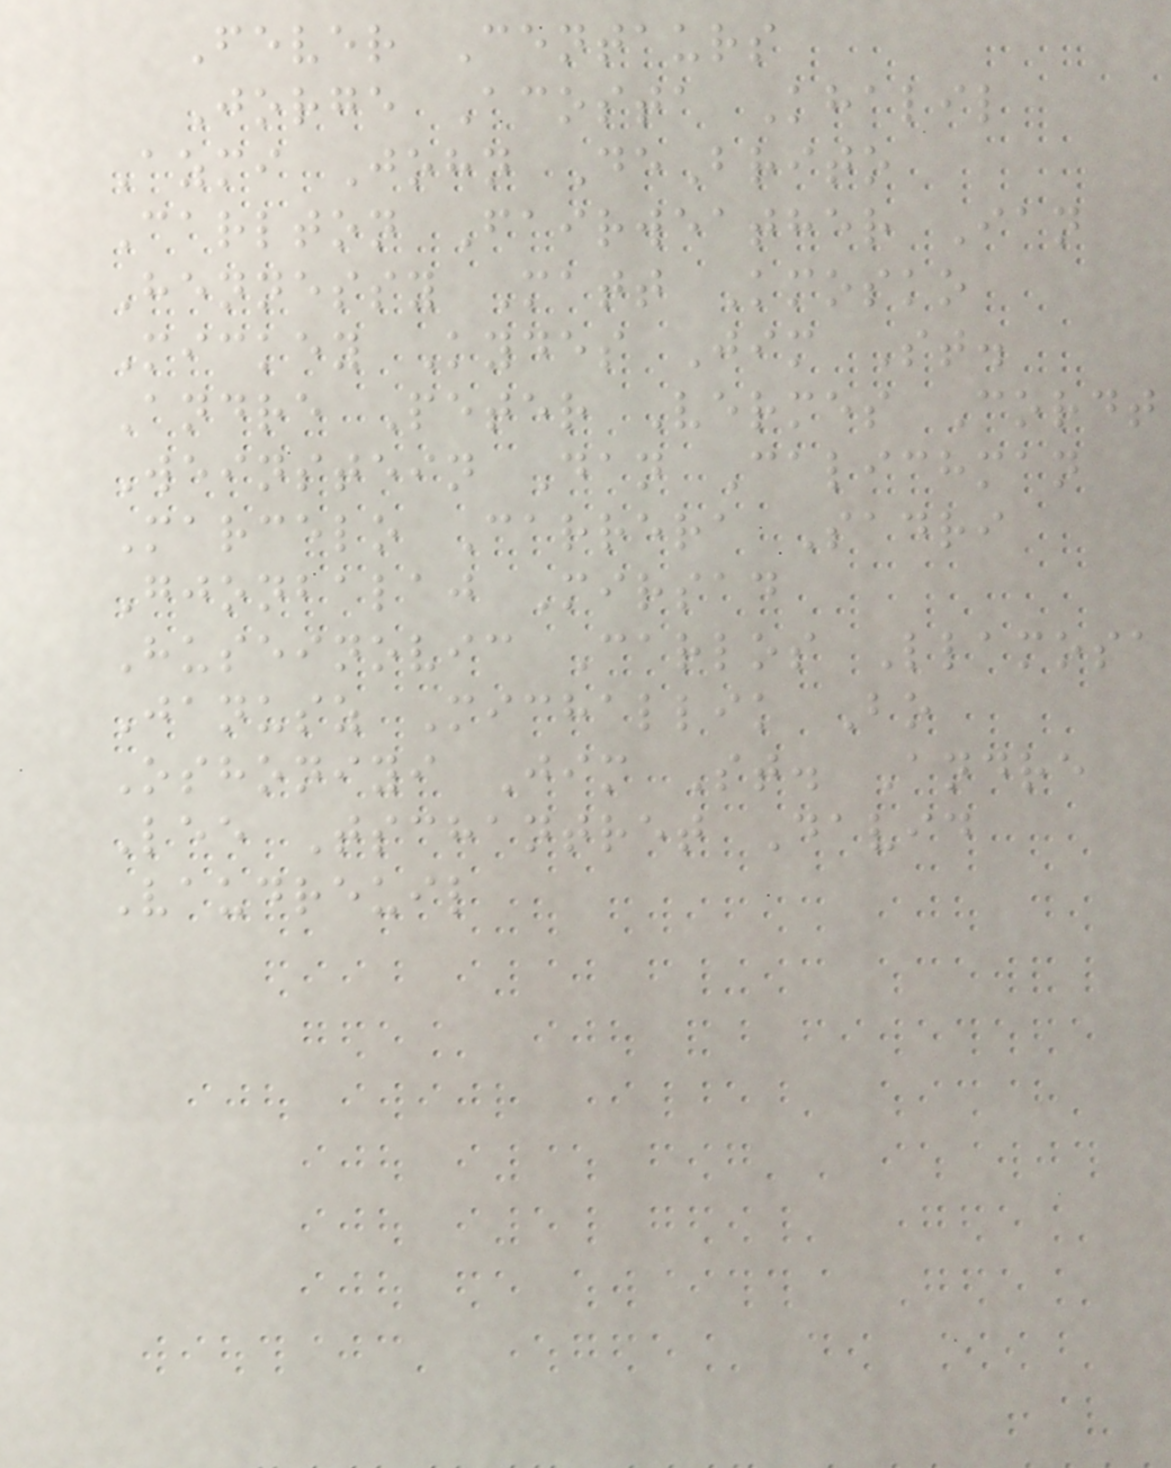Fever Centaurs
Jorge Acosta Khalil
Azmi John DeBrito
Carlton Fairweather Ian
Hennessy Matt Kmosko
Mickey Kydes Jim St.
Andre Peter Vermes Cordt
Weinstein Dan Calichman
Marcelo Carrera Sadri
Gjonbalaj Mirsad
Huseinovic Carlos Llamosa
Janusz Michallik Bo
Oshoniyi Jim St. Andre
Lee Tschantret David
Vaudreuil
